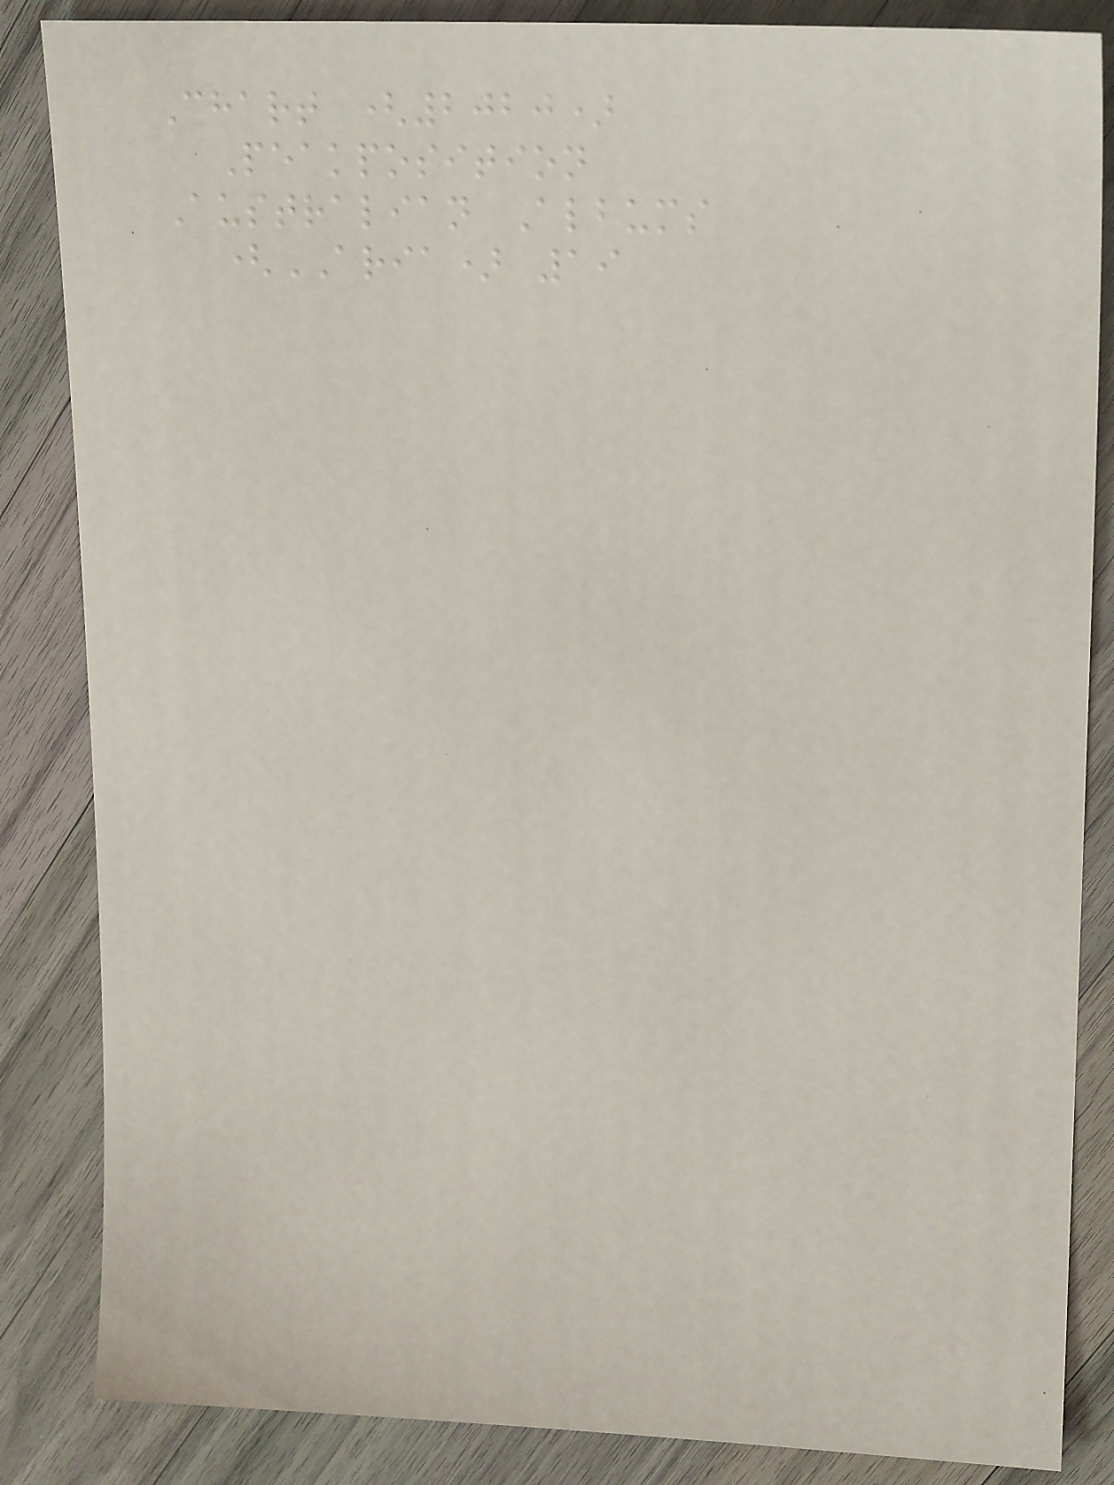Chart (2020)
Peakposition
Australian Albums
(ARIA) 19
